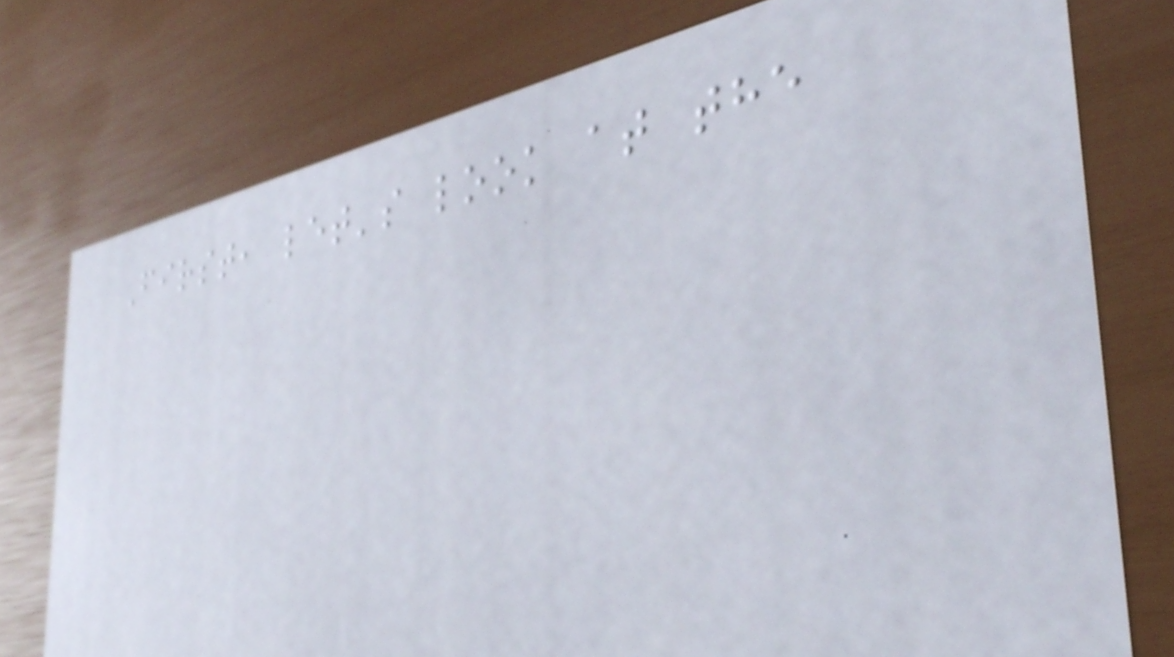First, let's look at the
